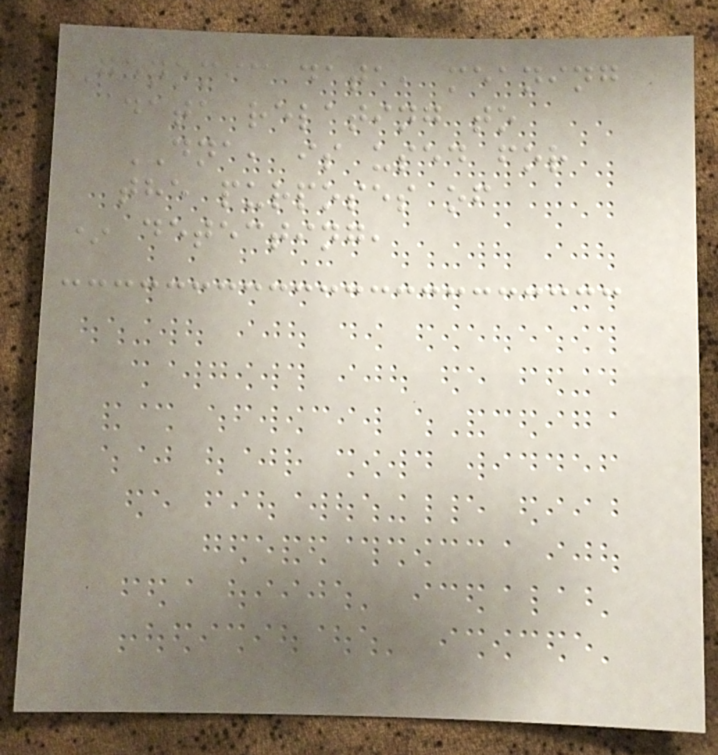Genomic data, meaning
data relating to
DNA, is used for
the purposes of
* detecting,
